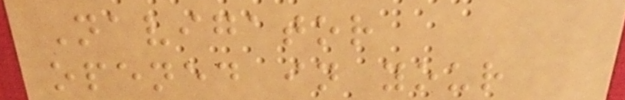Navigator
opened in your
